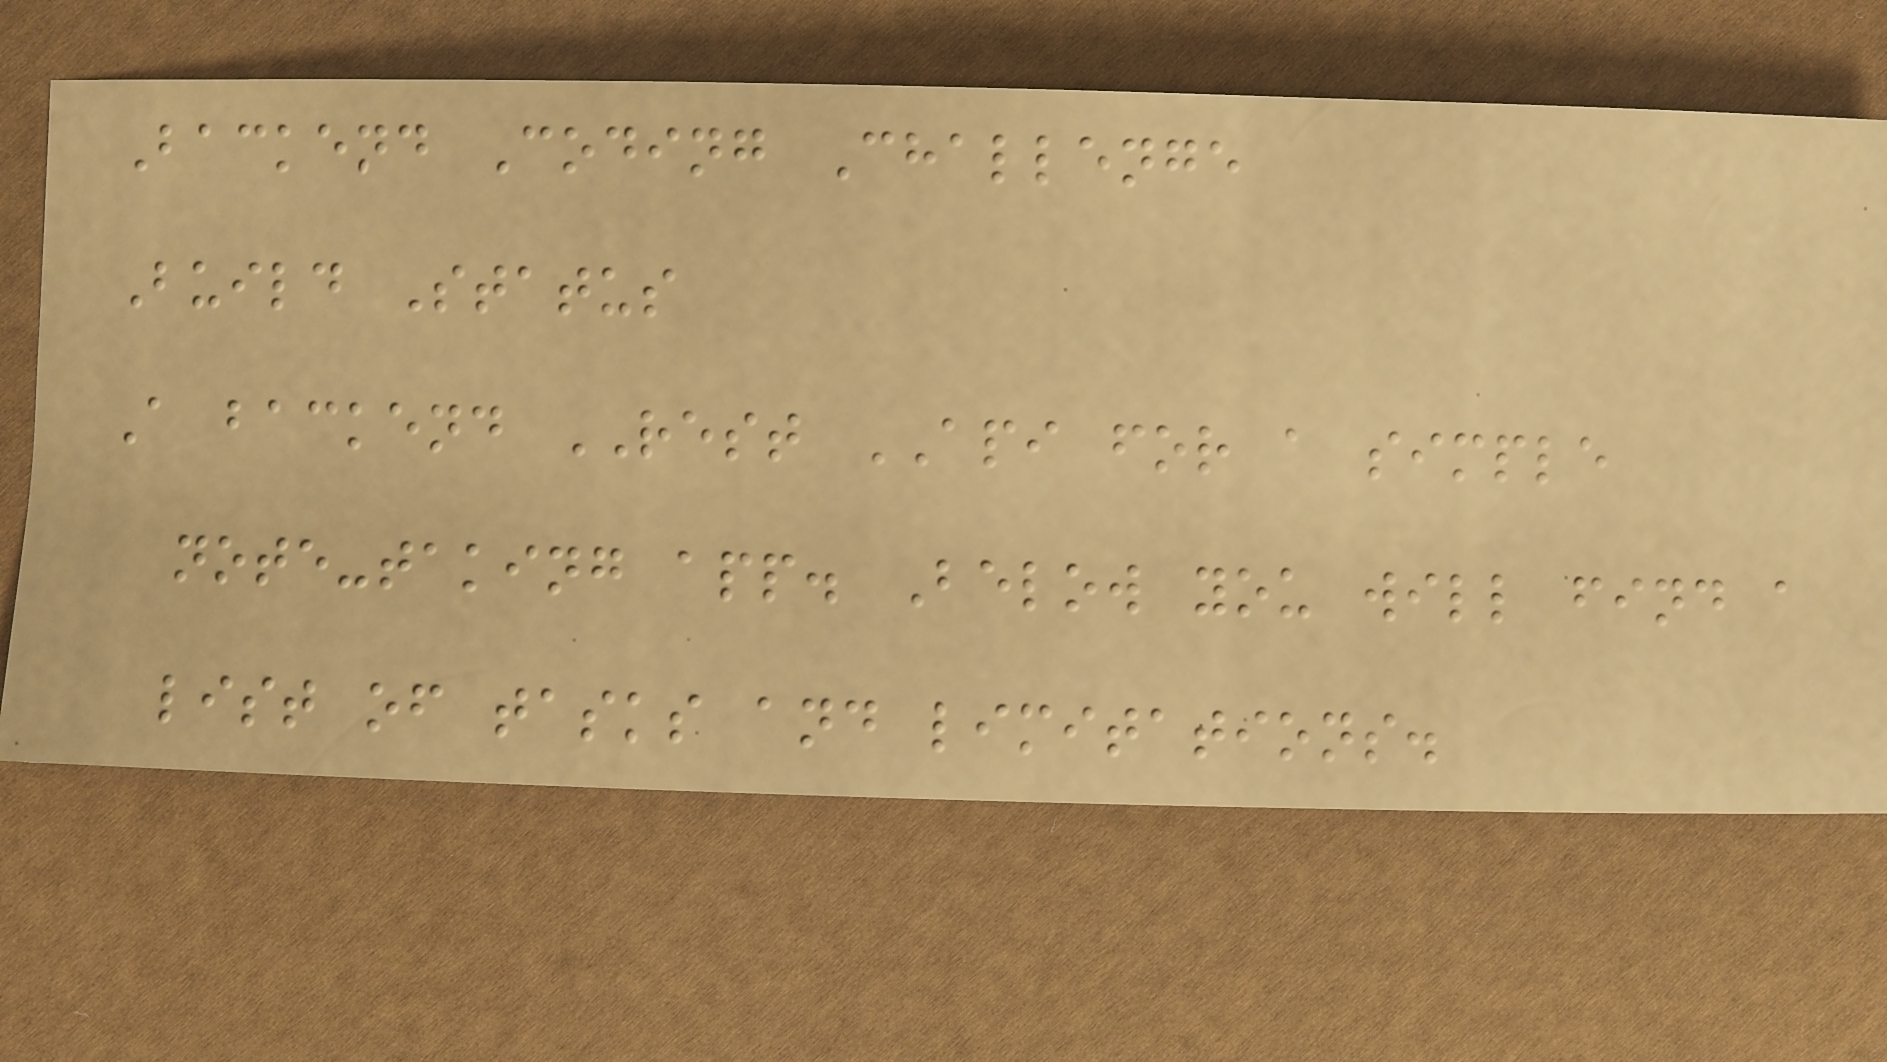Backend Coding Challenge
Build Status
A backend REST API for a simple
note-taking app. Below you will find a
list of tasks and limitations.
